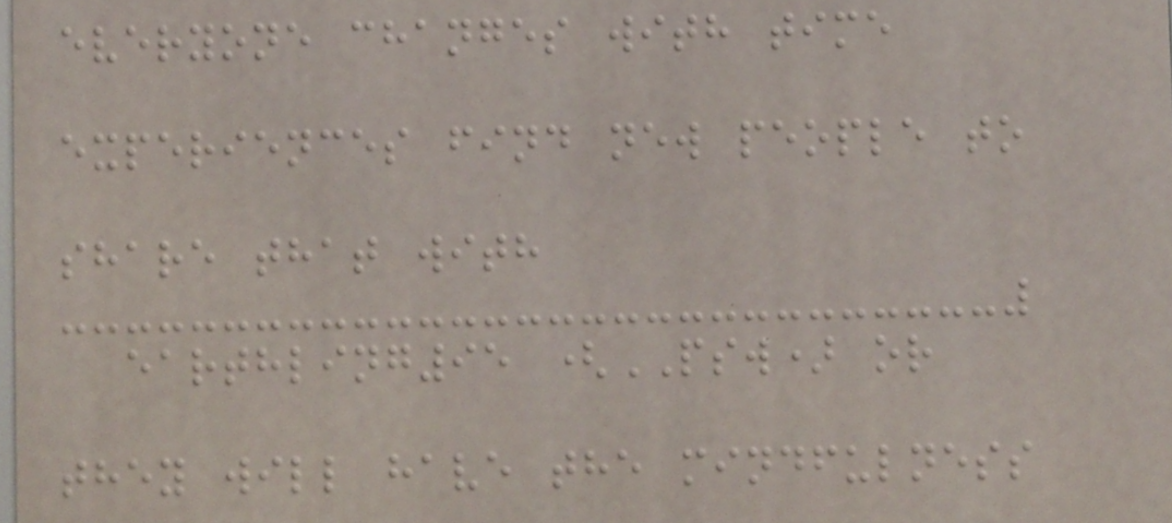everyone changes with time
experiences find new people to
share that with
earthling95 (PSW) or
they will have the mindfulness
